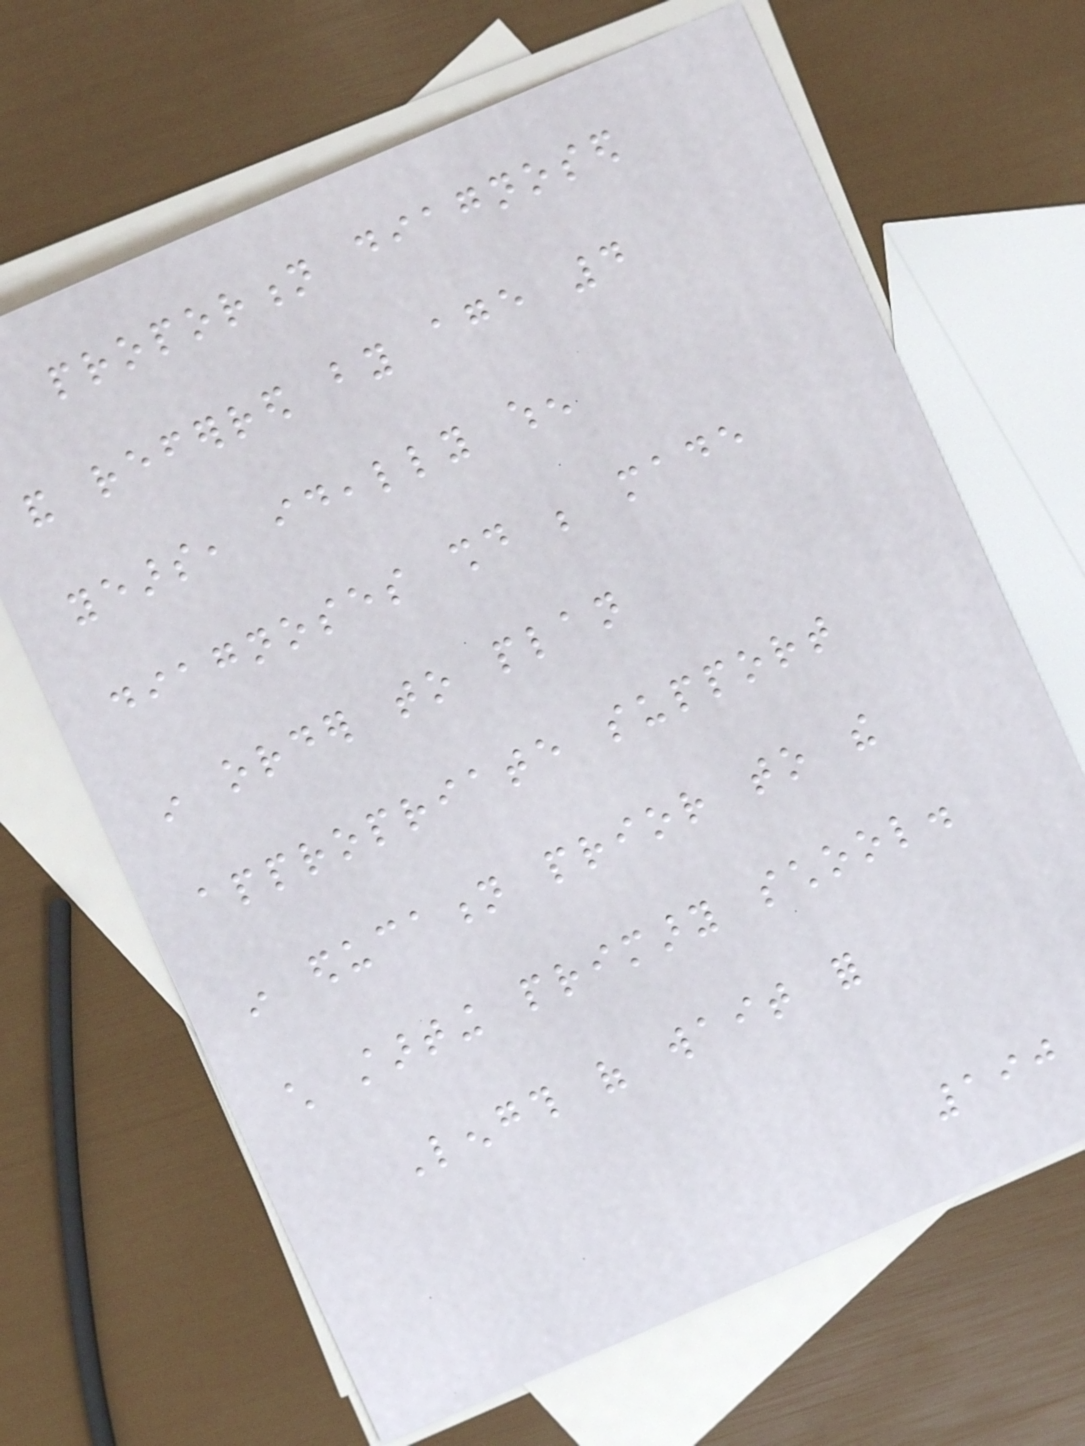proportion diagnosed
and referred by age 4
years, ideally when
diagnoses should be made
in order to plan
appropriate support
in education prior to the
child starting primary school.
Length of wait for
190
